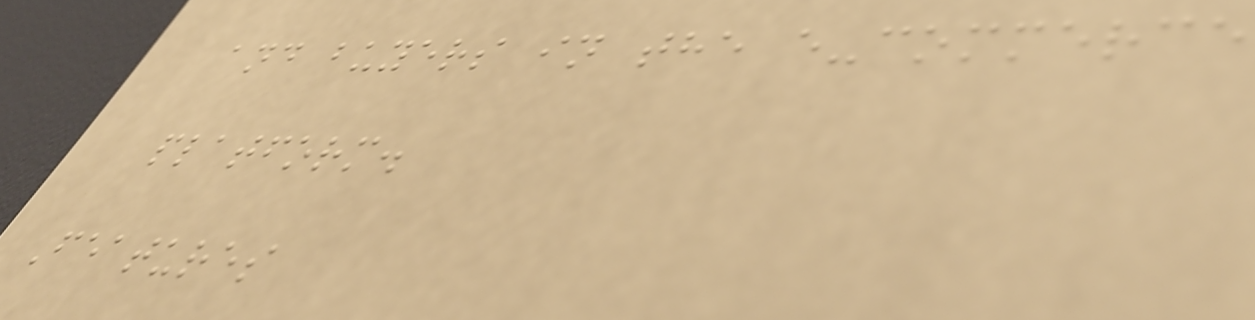and buyers in the e-commerce
platform.
Features
